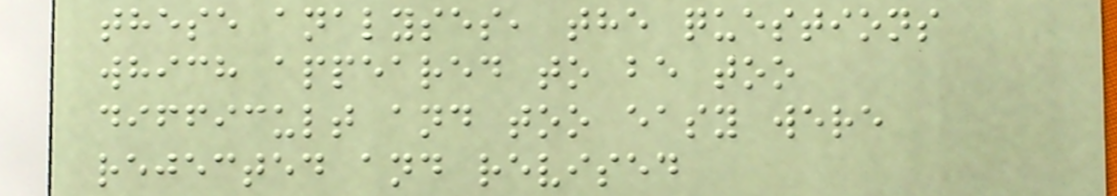these analyses, the questions
which appeared to be too
difficult and too easy were
rejected and revised
